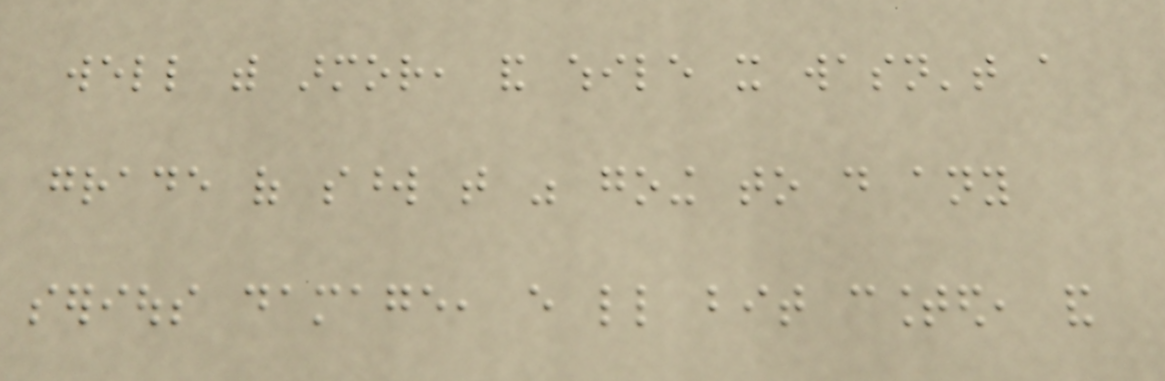well with armor, and while it wasn't a
grade of sword that was going to do any
serious damage, every little bit counted, and
